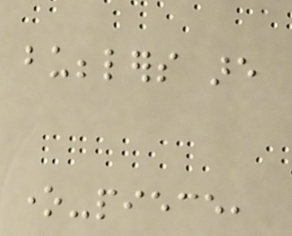bubblers are
one-piece,
